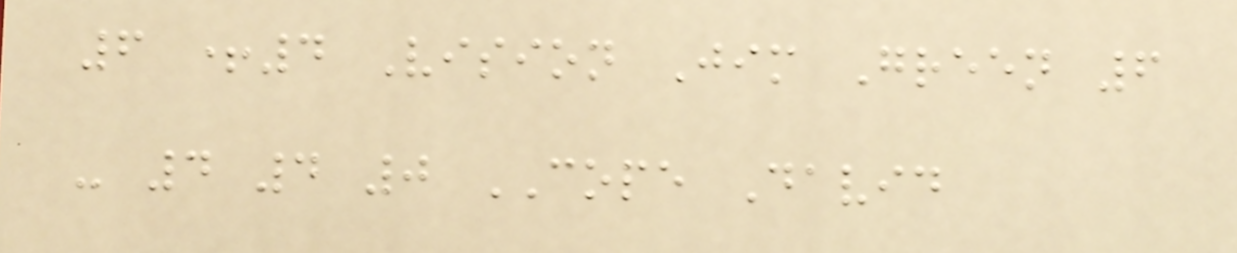6 +4 Vision Jim Green 6
- 4 4 0 COPE David
